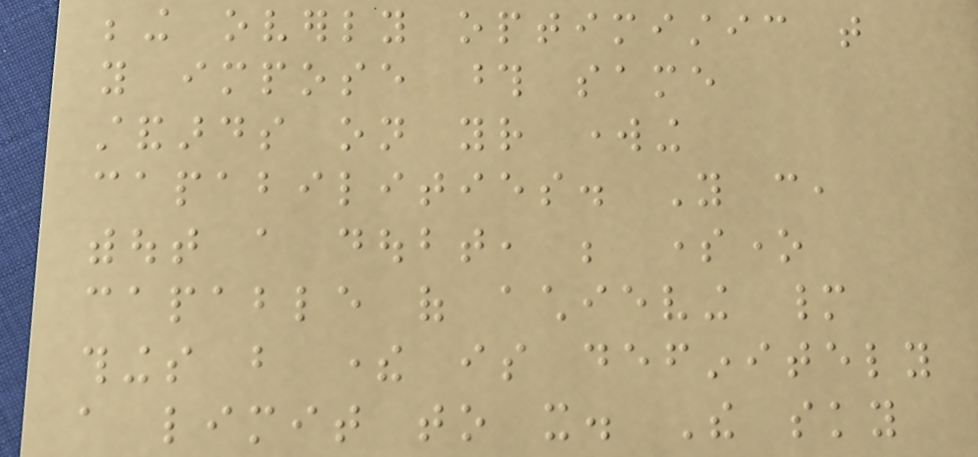being overly optimistic that
you impose those same
standards on your working
capabilities. You can,
without a doubt, be someone
capable of achieving many
things but there is definitely
a limit to it. The sky
